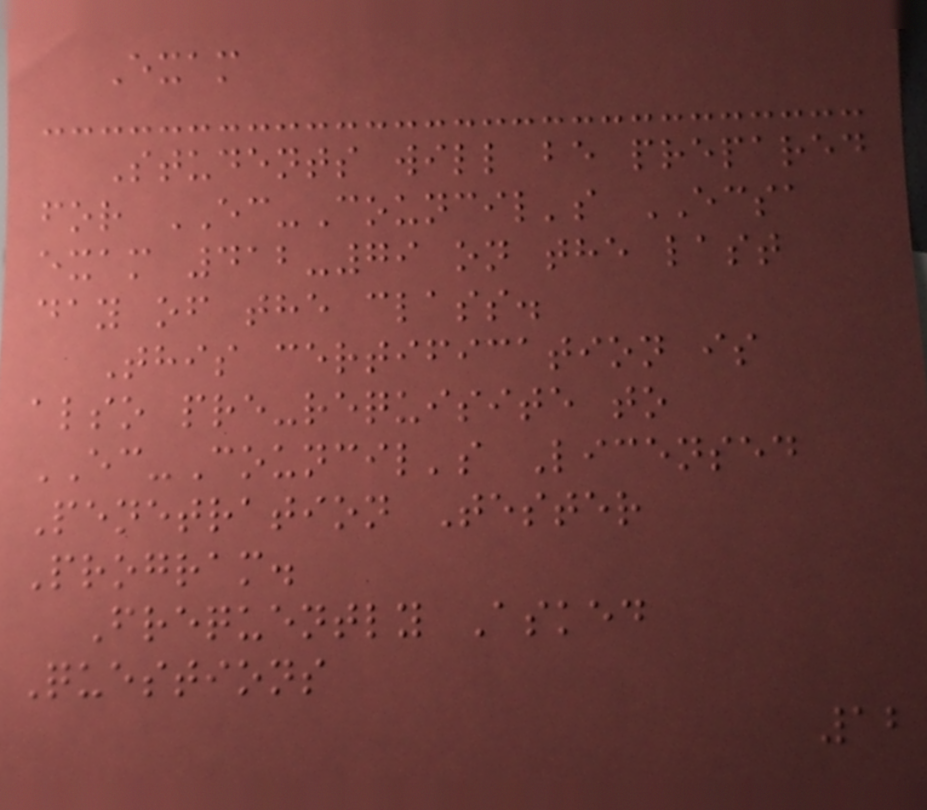Exam
Students will be prepared
for EC-Council's ECSA
exam 412-79 on the last
day of the class.
This certification is
also pre-requisite to
EC-Council's Licensed
Penetration Tester
Program.
Frequently Asked
Questions
12
